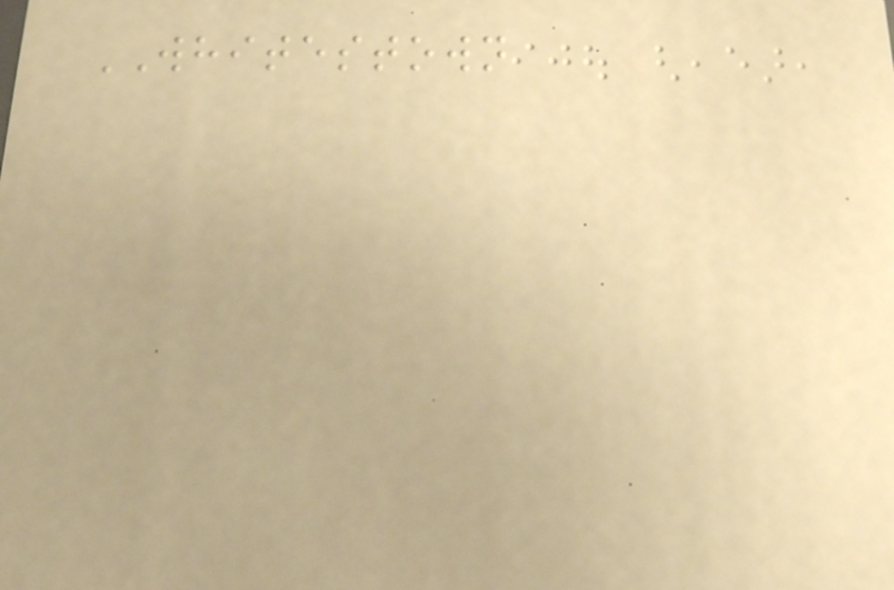WHITESTOWN
